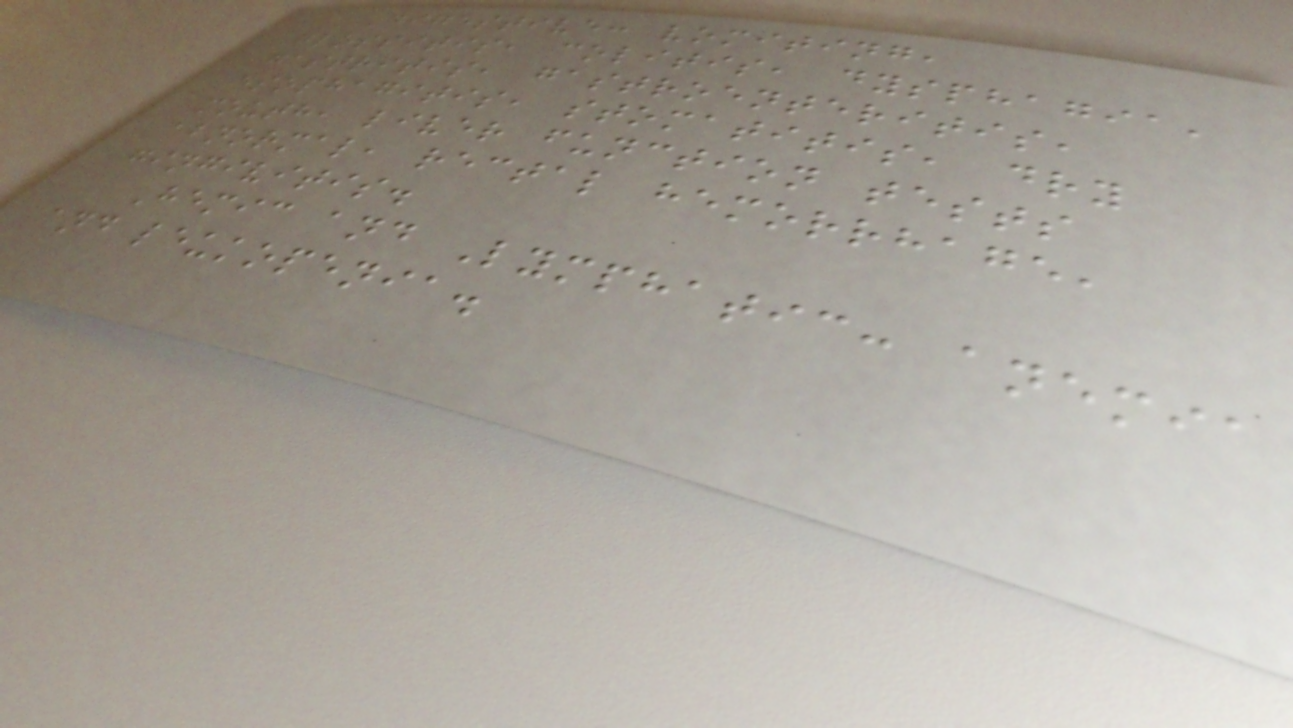Digestive: vomiting,
glossitis, colitis, dysphagia,
gastritis, gastroenteritis,
esophagitis, stomatitis, dry
mouth, liver function tests
abnormal, rectal hemorrhage,
gingivitis.
Hemic and Lymphatic: anemia
and leukopenia.
